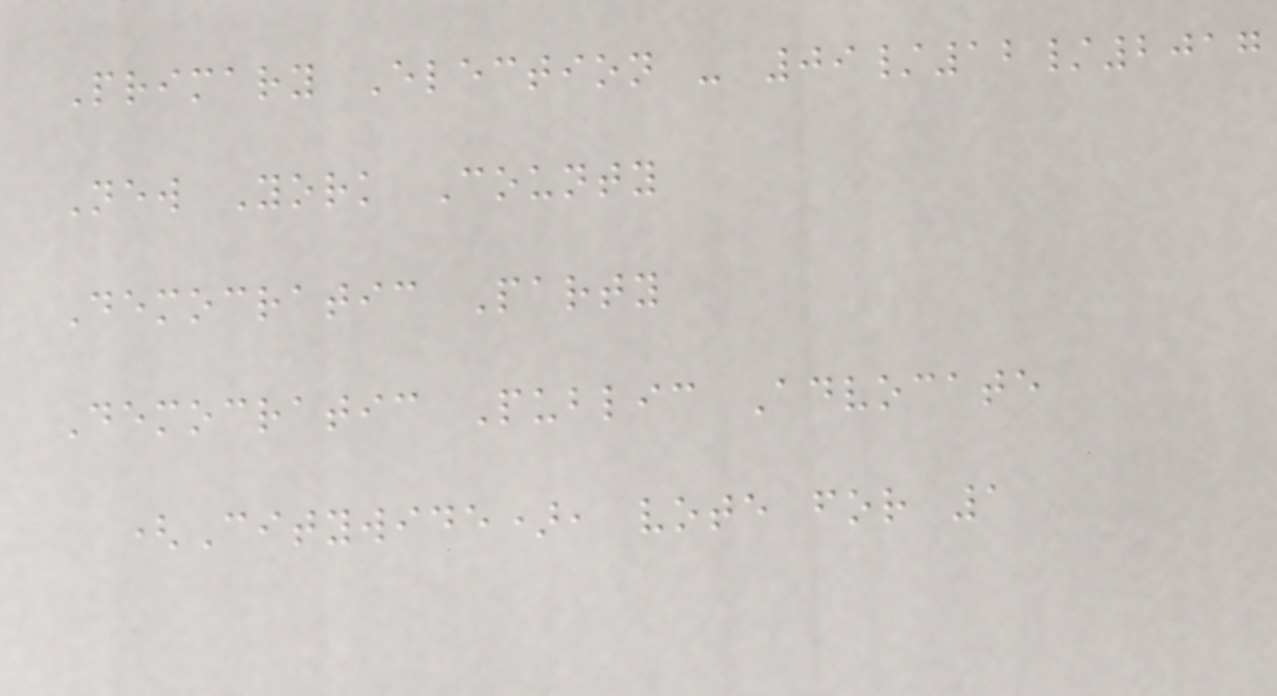Primary Election - 09/12/2017
New York County
Democratic Party
Democratic Public Advocate
(Citywide), vote for 1
